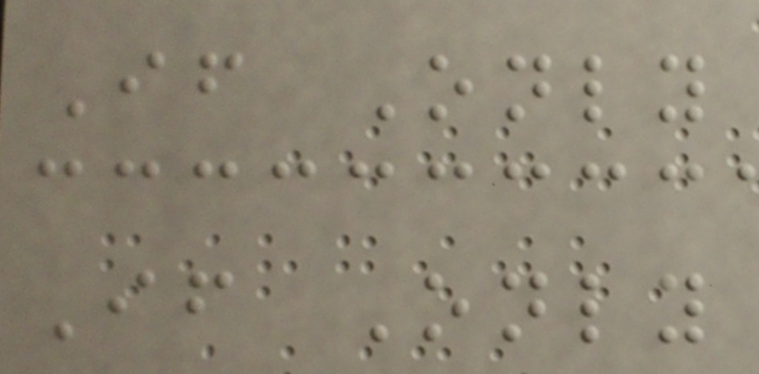If Only
If Only
